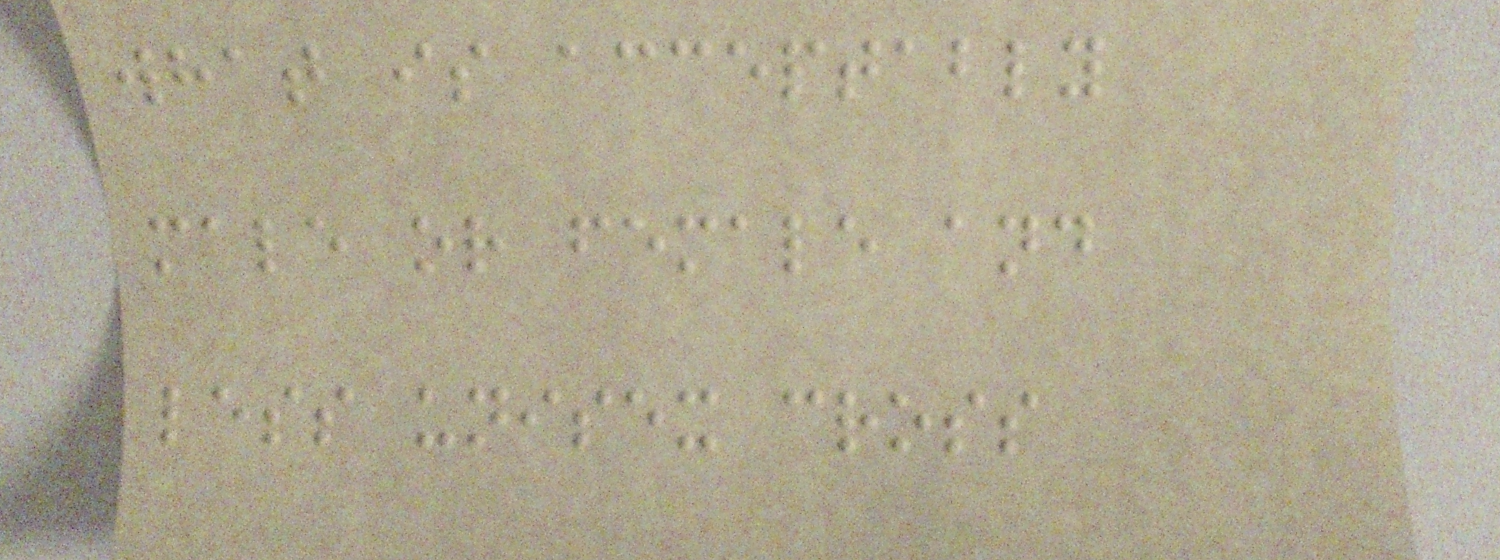what is acceptably
male or female and
less unisex cross
